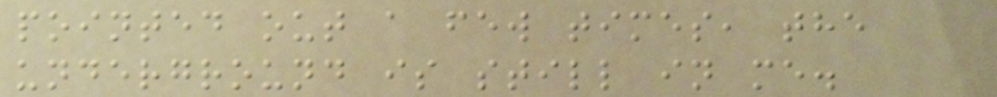pointed out a few times, the
underground is still in me.
